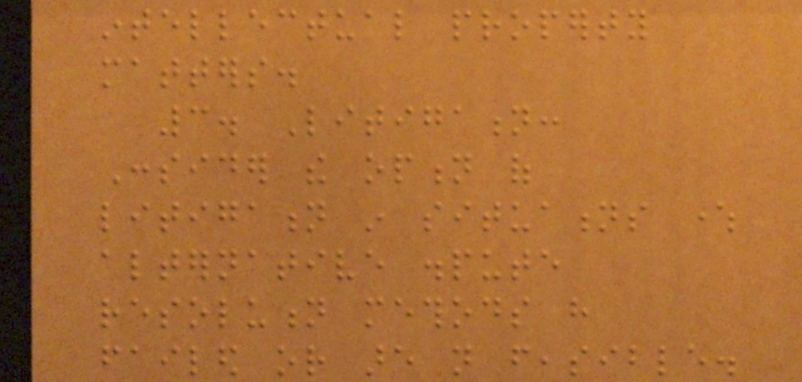intellectual property
matters.
3. Litigation:
Consider the option of
litigation in situations where
alternative dispute
resolution methods have
failed or are not feasible.
